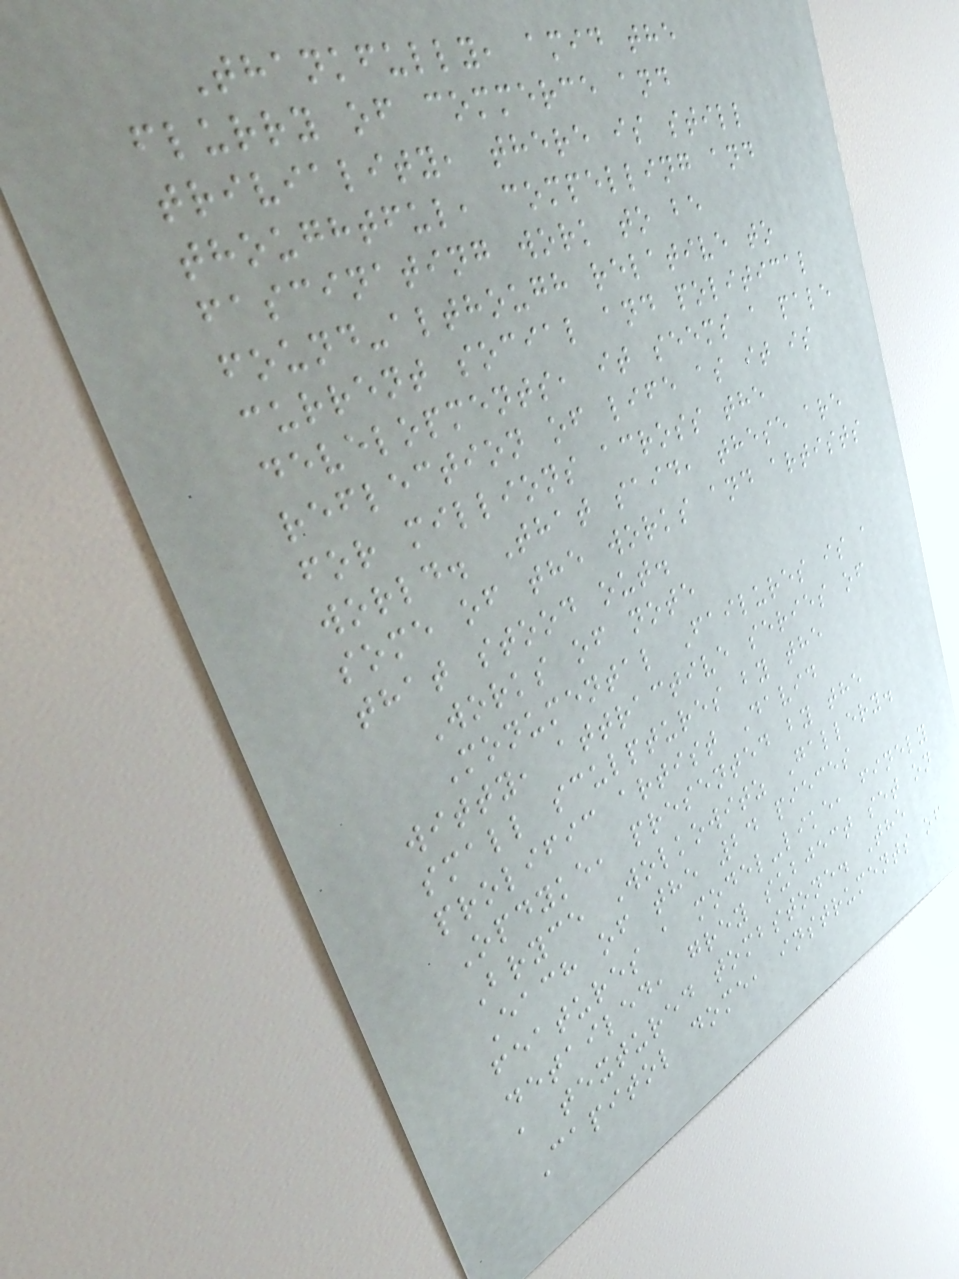Thankfully, amid the
flurry of commerce and
triviality, there is still
thoughtful, compelling and
fascinating work to be
found-although relative to
current social and political
developments, it seems a pale
reflection of life as it is
for millions across the
world. That said, these are
some of the works and artists
that stood out.
Works of note
Monumental Failures is a
witty, attractive series of
small sculptures by the
prolific artist David
Opdyke, presented by the
Bryce Wolkowitz Gallery.
Each of the 24 pieces
features a model-like, finely
detailed, grey subject set on
a textured tombstone. The
Capitol dome, instruments of
